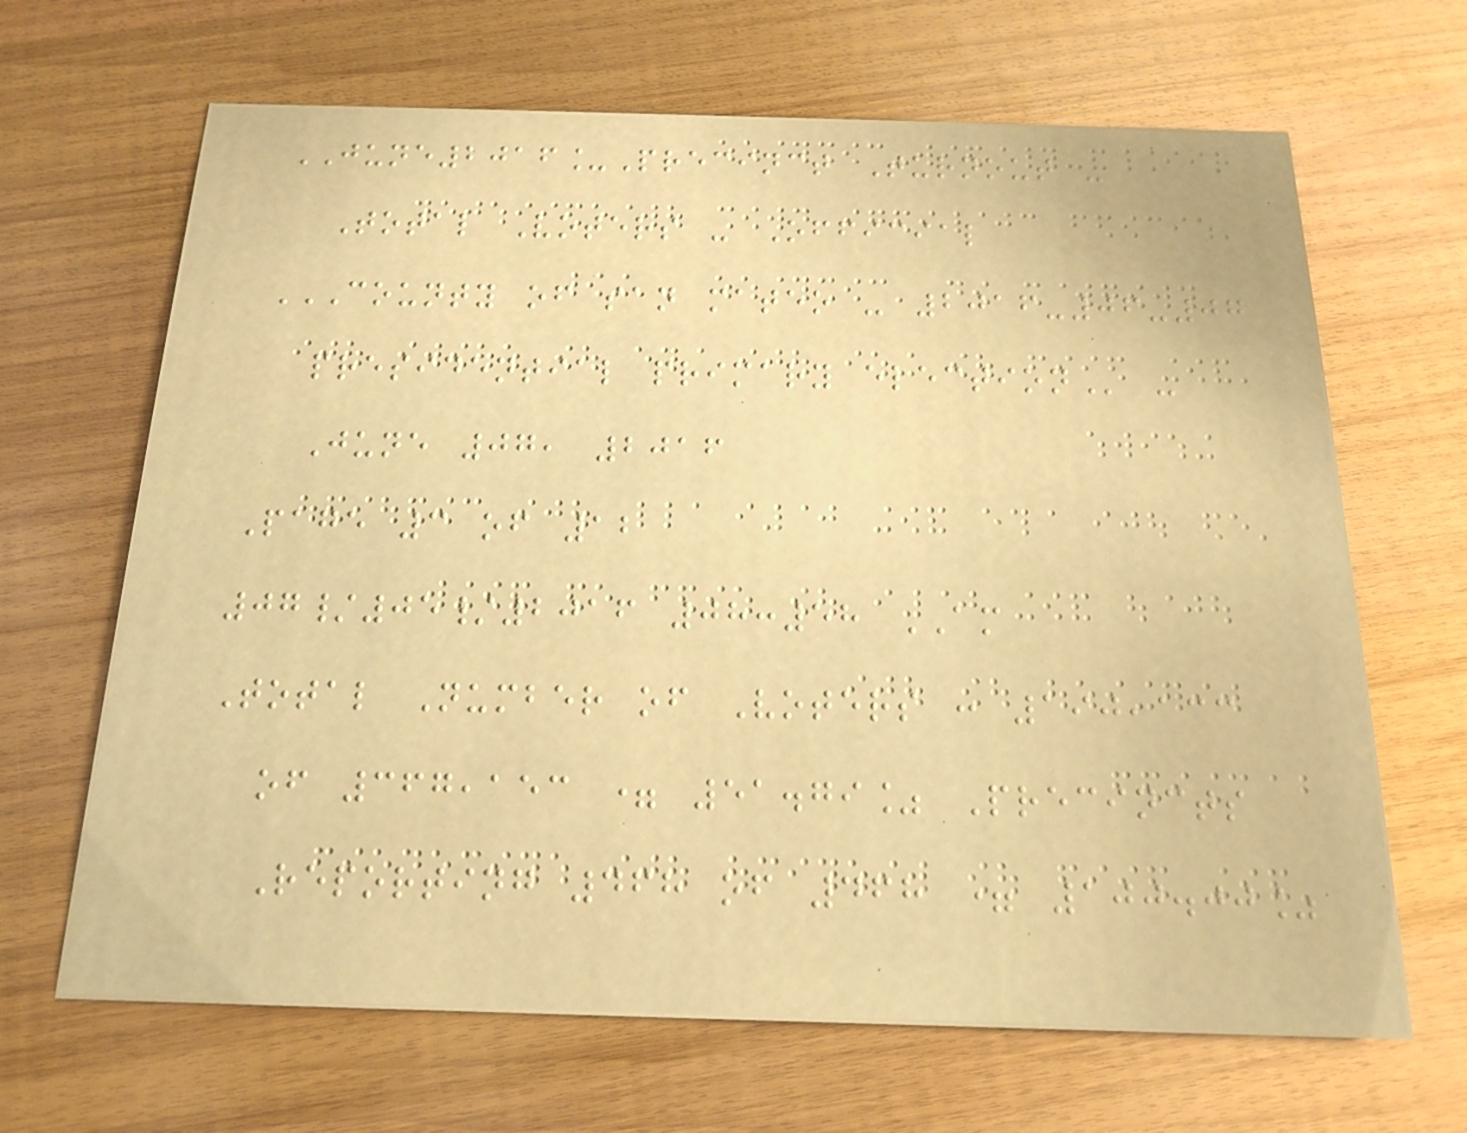JUNE2016_Precinct Turnout -
Total Voters - Official
COUNTY OF SAN MATEO - 2016-06-07
PRESIDENTIAL PRIMARY ELECTION -
June 07, 2016
Page 3 of 12
07/05/2016 08:58 AM
Total Number of Voters : 190,133
of 367,153 = 51.79% Precincts
Reporting 468 of 468 = 100.00%
